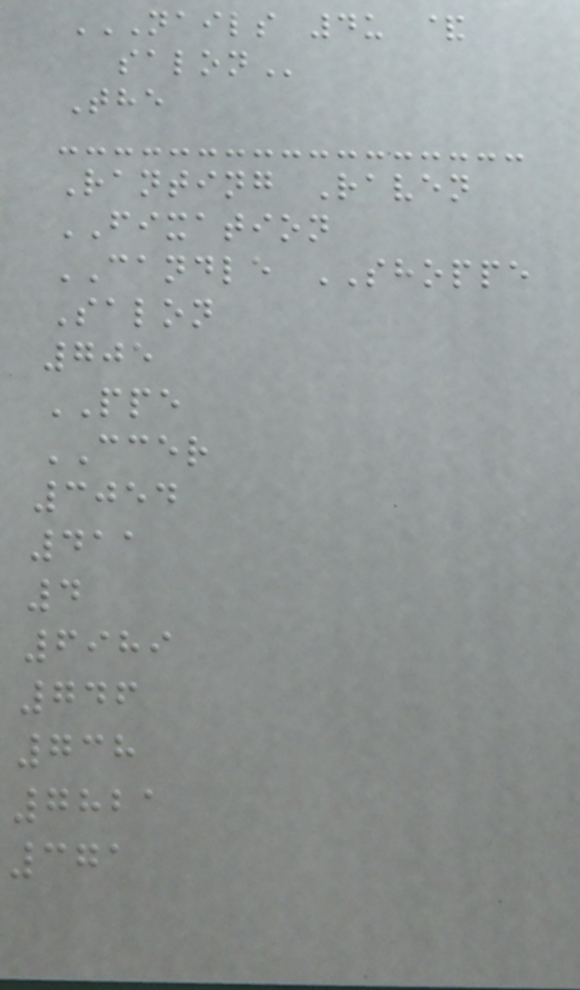NAILS 4U &
SALON
The
Ranting Raven
FIXATION
CANDLE SHOPPE
Salon
705
PPE
CCER
3054
411
4
6989
746
738
7821
371
